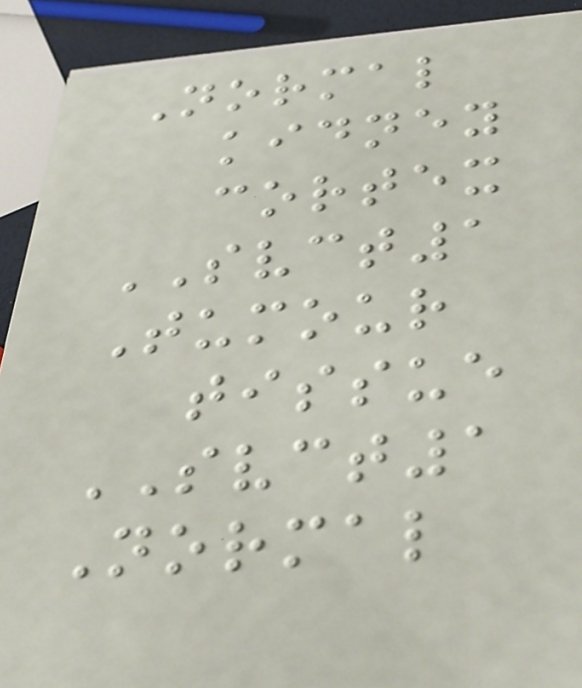Normal
kidney
cortex
SVCT1
Tumour
tissue
SVCT1
Normal
